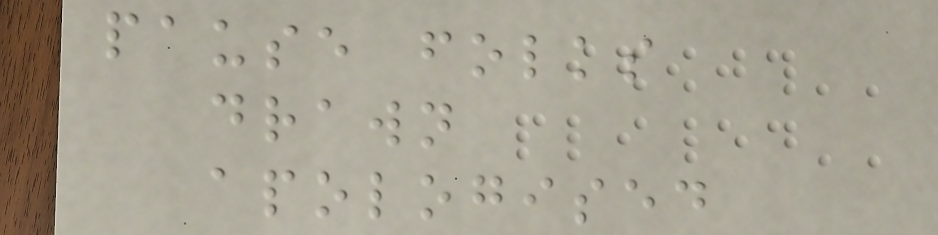pause folks
drawn
apologised
